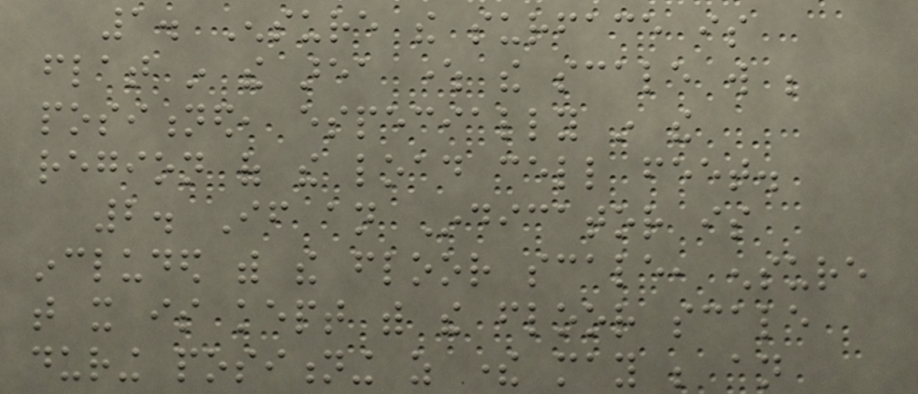1. Ensure the surface is
flat in the area where the scale will be
positioned, especially in the
region of the load cell feet.
2. If an Indicator is
included with the floor scale, ensure
that it is kept with the floor scale
during positioning as there may be an
